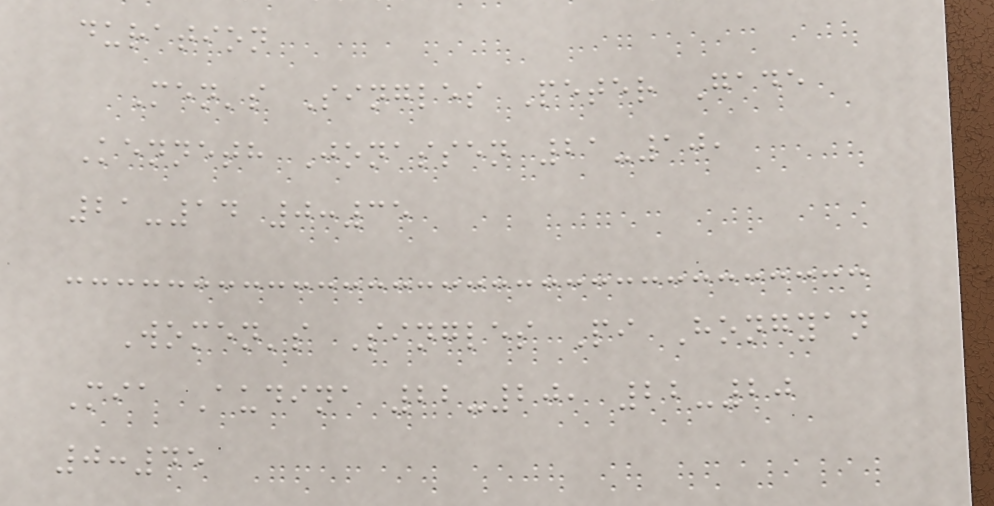duration
Men's Singles Peter Gade
Kenneth Jonassen 21-10,
21-14 0:35
Women's Singles Pi Hongyan
Mia Audina 22-20, 22-20
0:45
